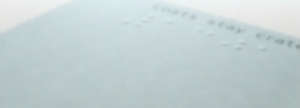1301
